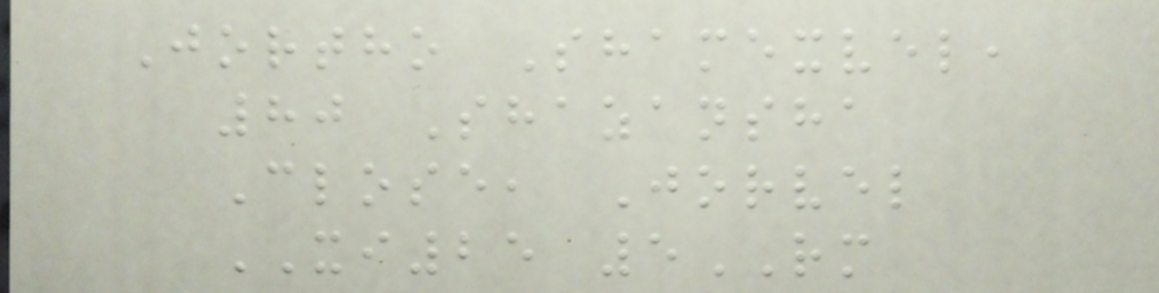Jortho Shamexvel,
80 Shazansha
Close, Jorvel
XI25 5RM
